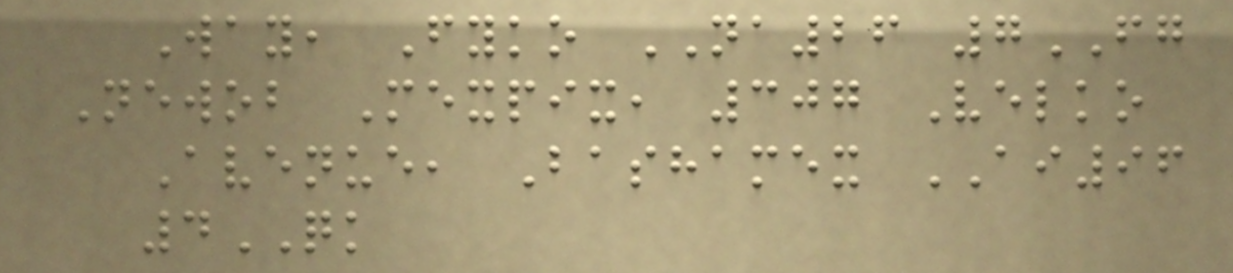Way, Fyko NA26 7FG
Newob Mexpix, 307 Velko
Avenue, Bashamex AI96
4QK
